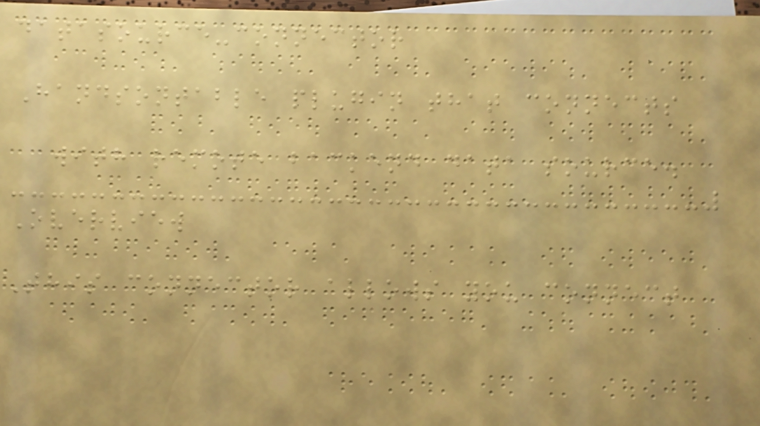datasource-connector
Handsontable plugin that connects
with remote backend data source.
Overview
This connector allows you connect
